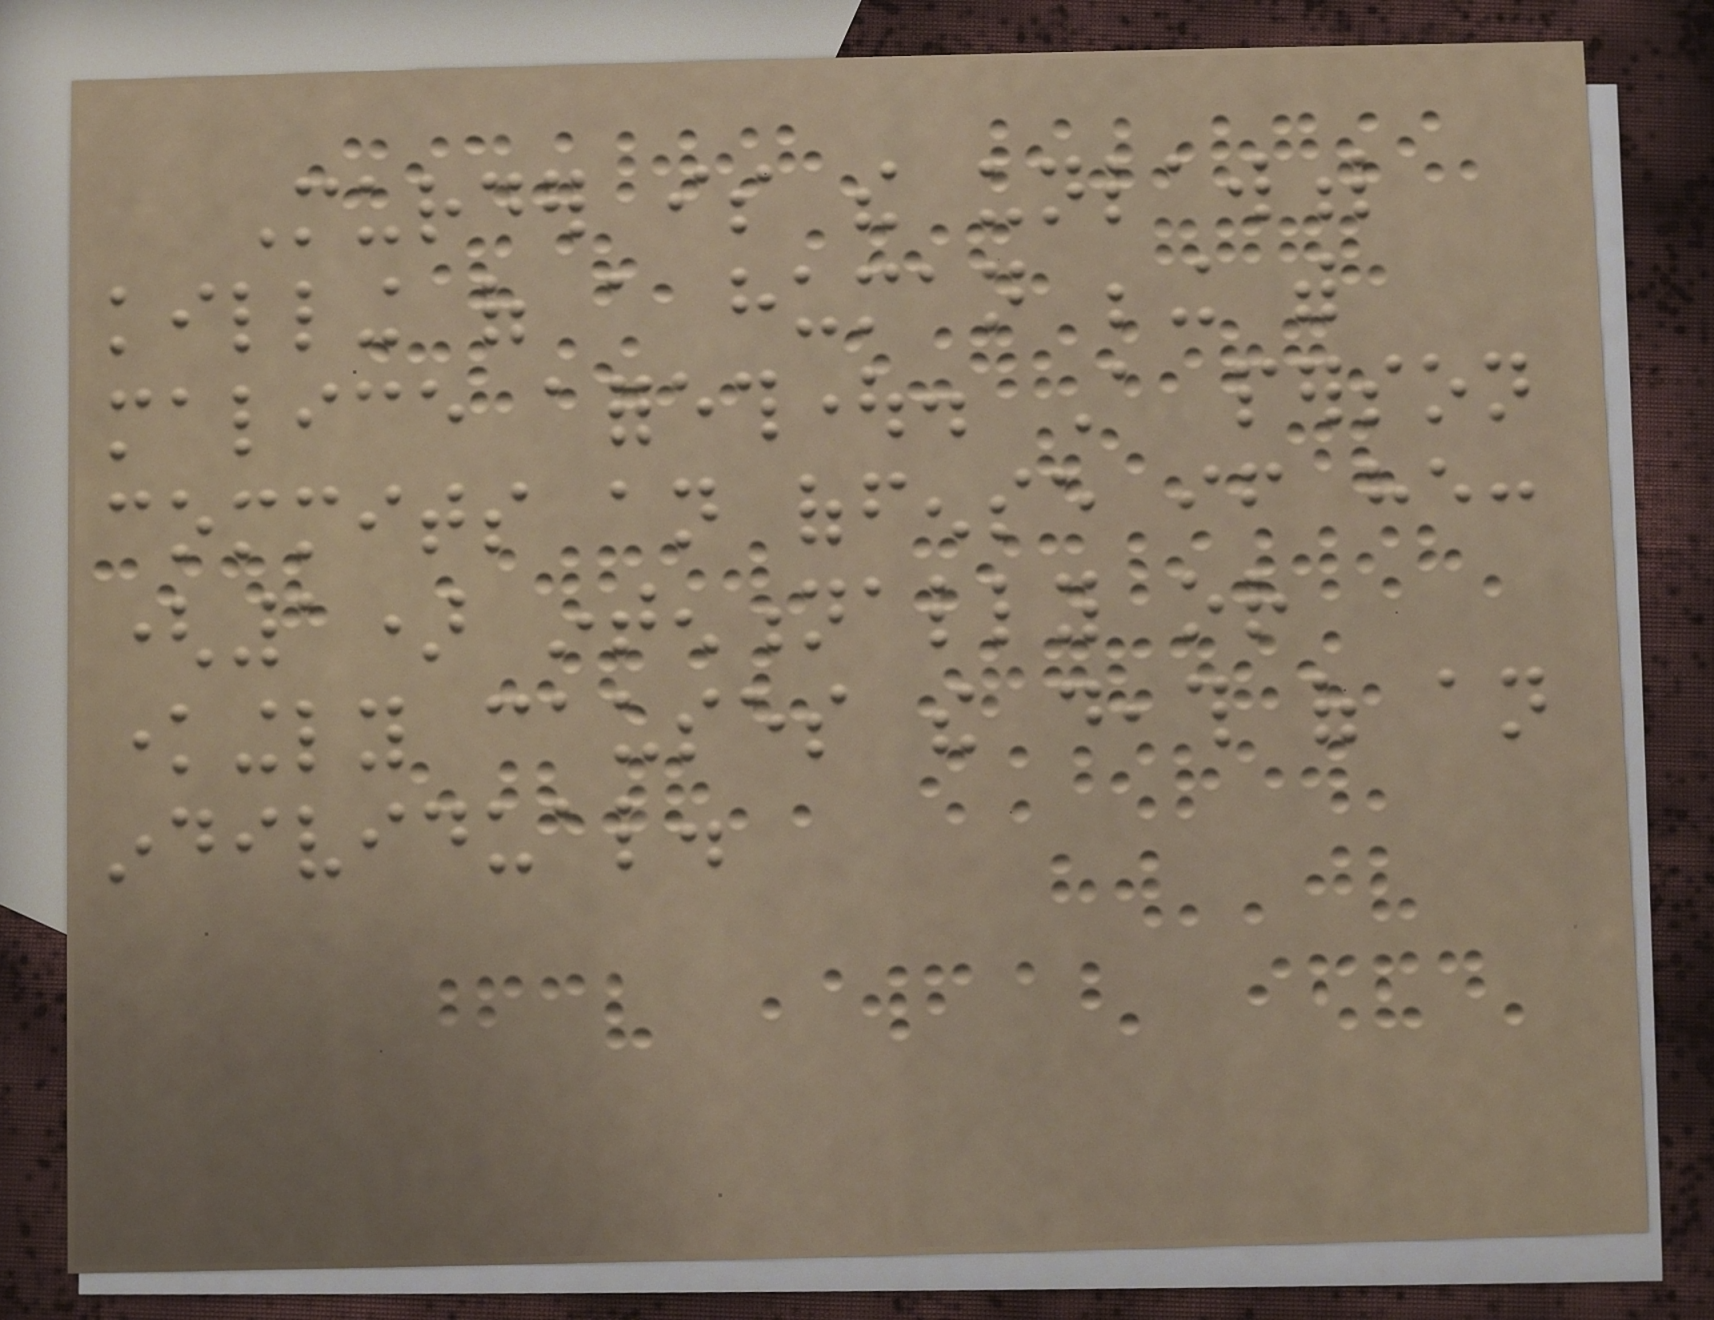Murder is the unlawful
killing of a human being with
malice aforethought. A person
commits an offense if he:
(1) intentionally or
knowingly causes the death of an
individual.
